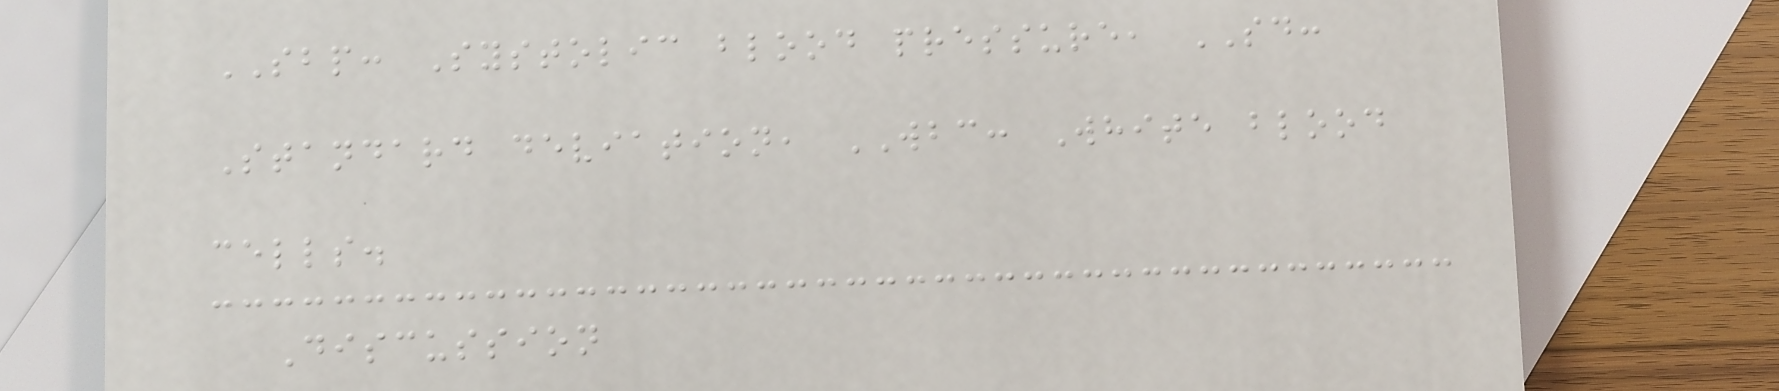SBP: Systolic blood pressure, SD:
Standard deviation, WBC: White blood
cells.
Discussion
